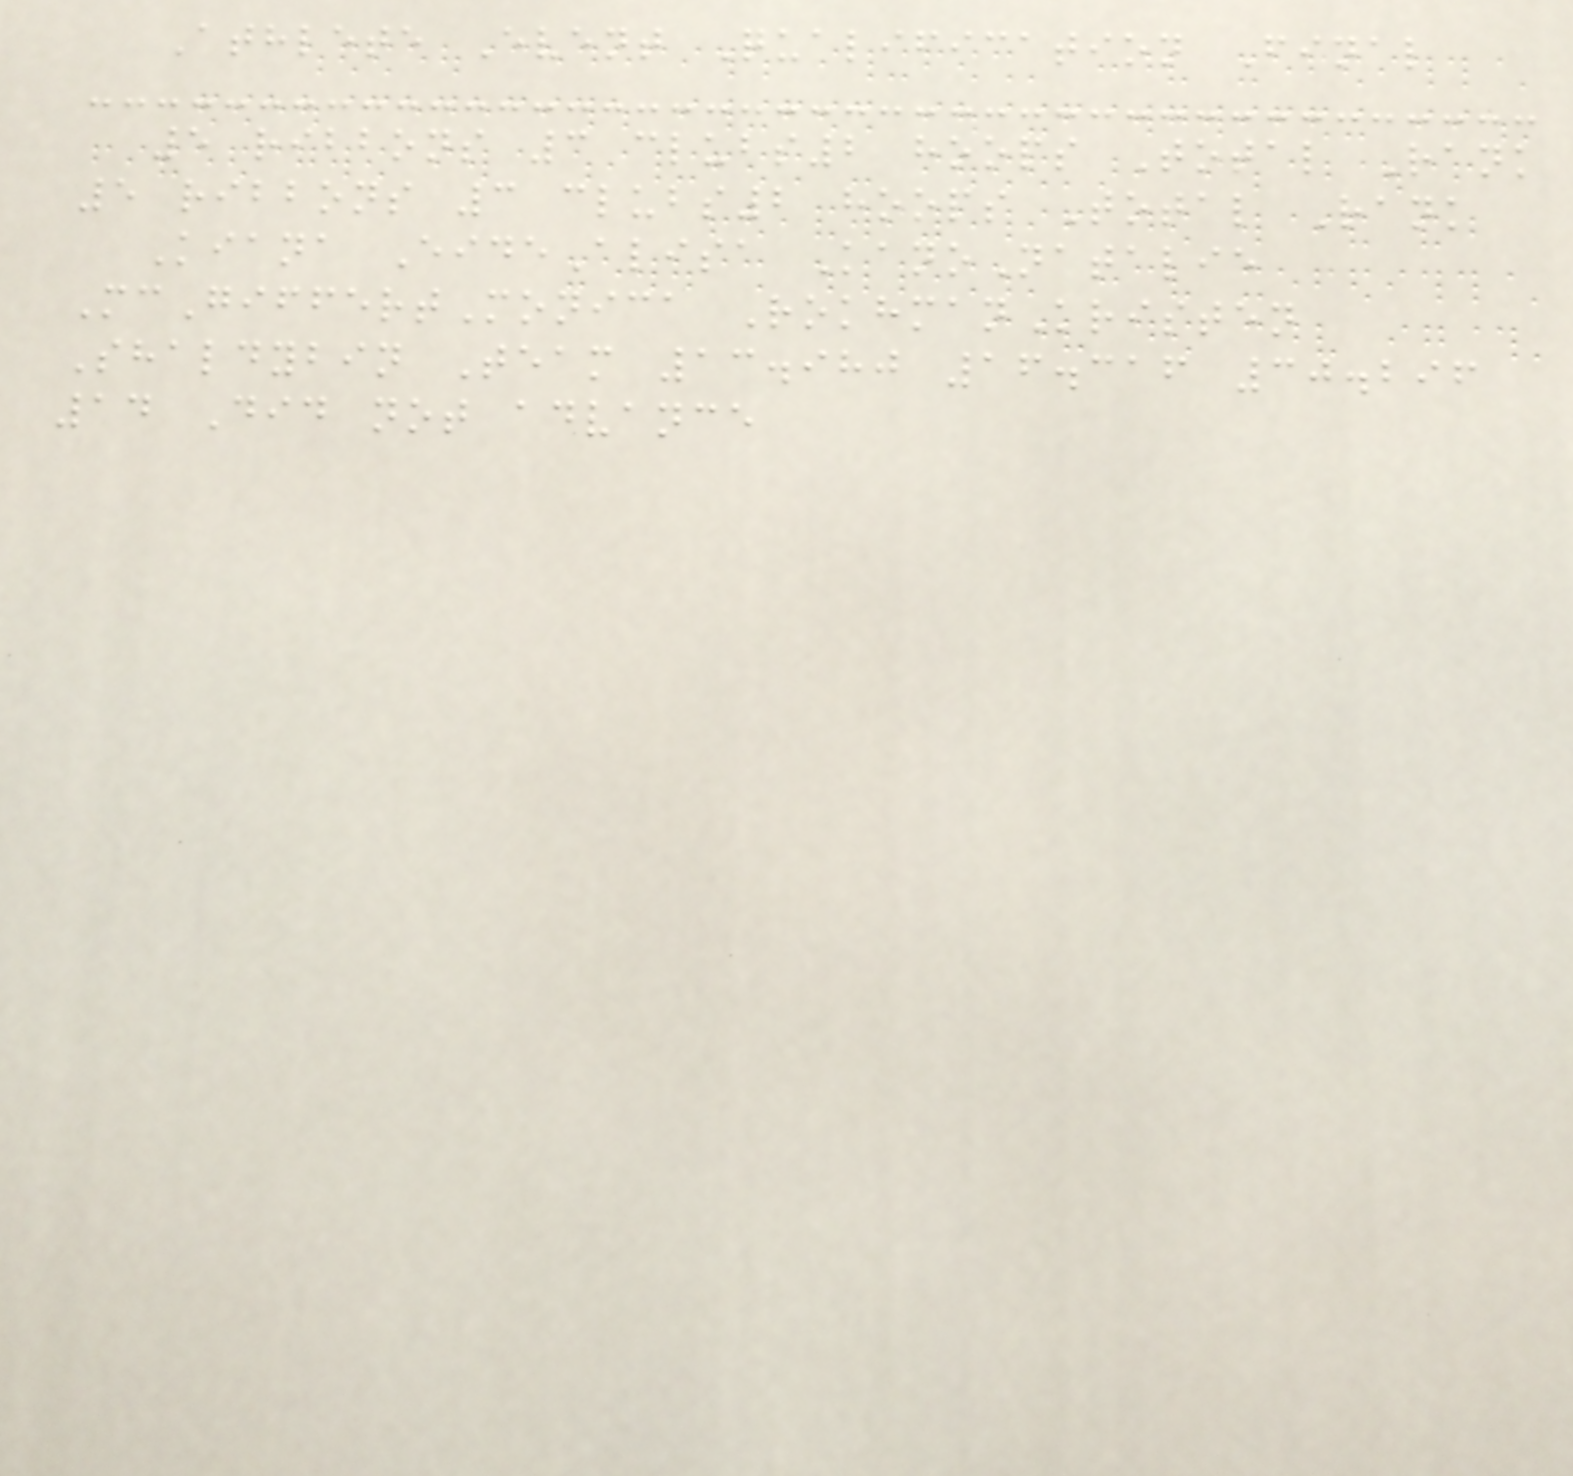Athlete Event Qualification Final
5 ribbons 3 clubs2 hoops Total Rank
5 ribbons 3 clubs2 hoops Total Rank
Kiana EideAlisa KanoNatalie
McGiffertMonica RokhmanKristen
Shaldybin Team 13.980 16.316 30.296
14 Did not advance
